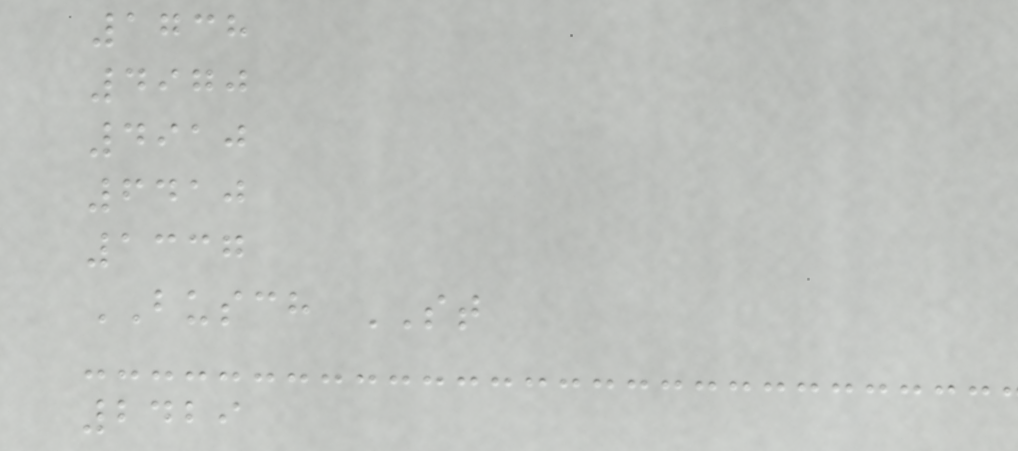1738
4970
4910
6410
1337
BUSCH ST
2429
